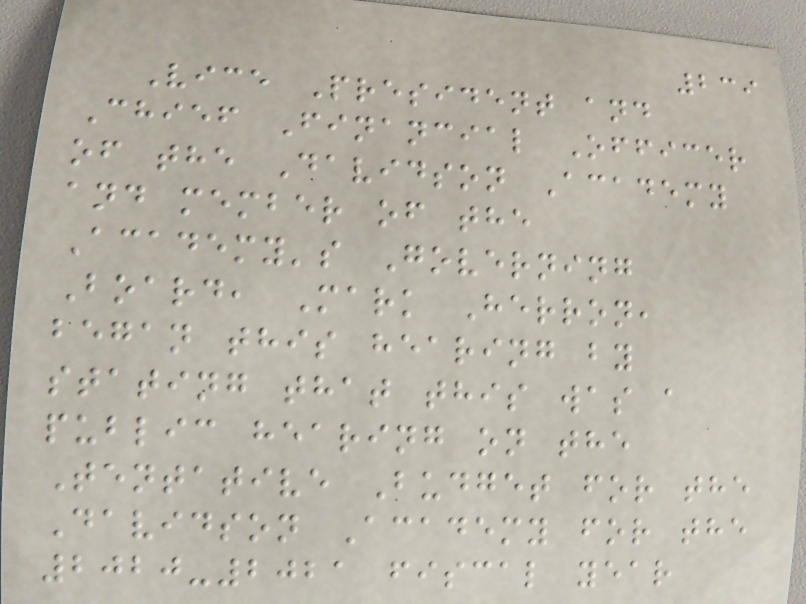239
Vice President and
Chief Financial Officer
of the Davidson Academy
and member of the
Academy's Governing
Board, Mark Herron,
began this hearing by
stating that this was a
public hearing on the
Tentative Budget for the
Davidson Academy for the
2020-2021 fiscal year
